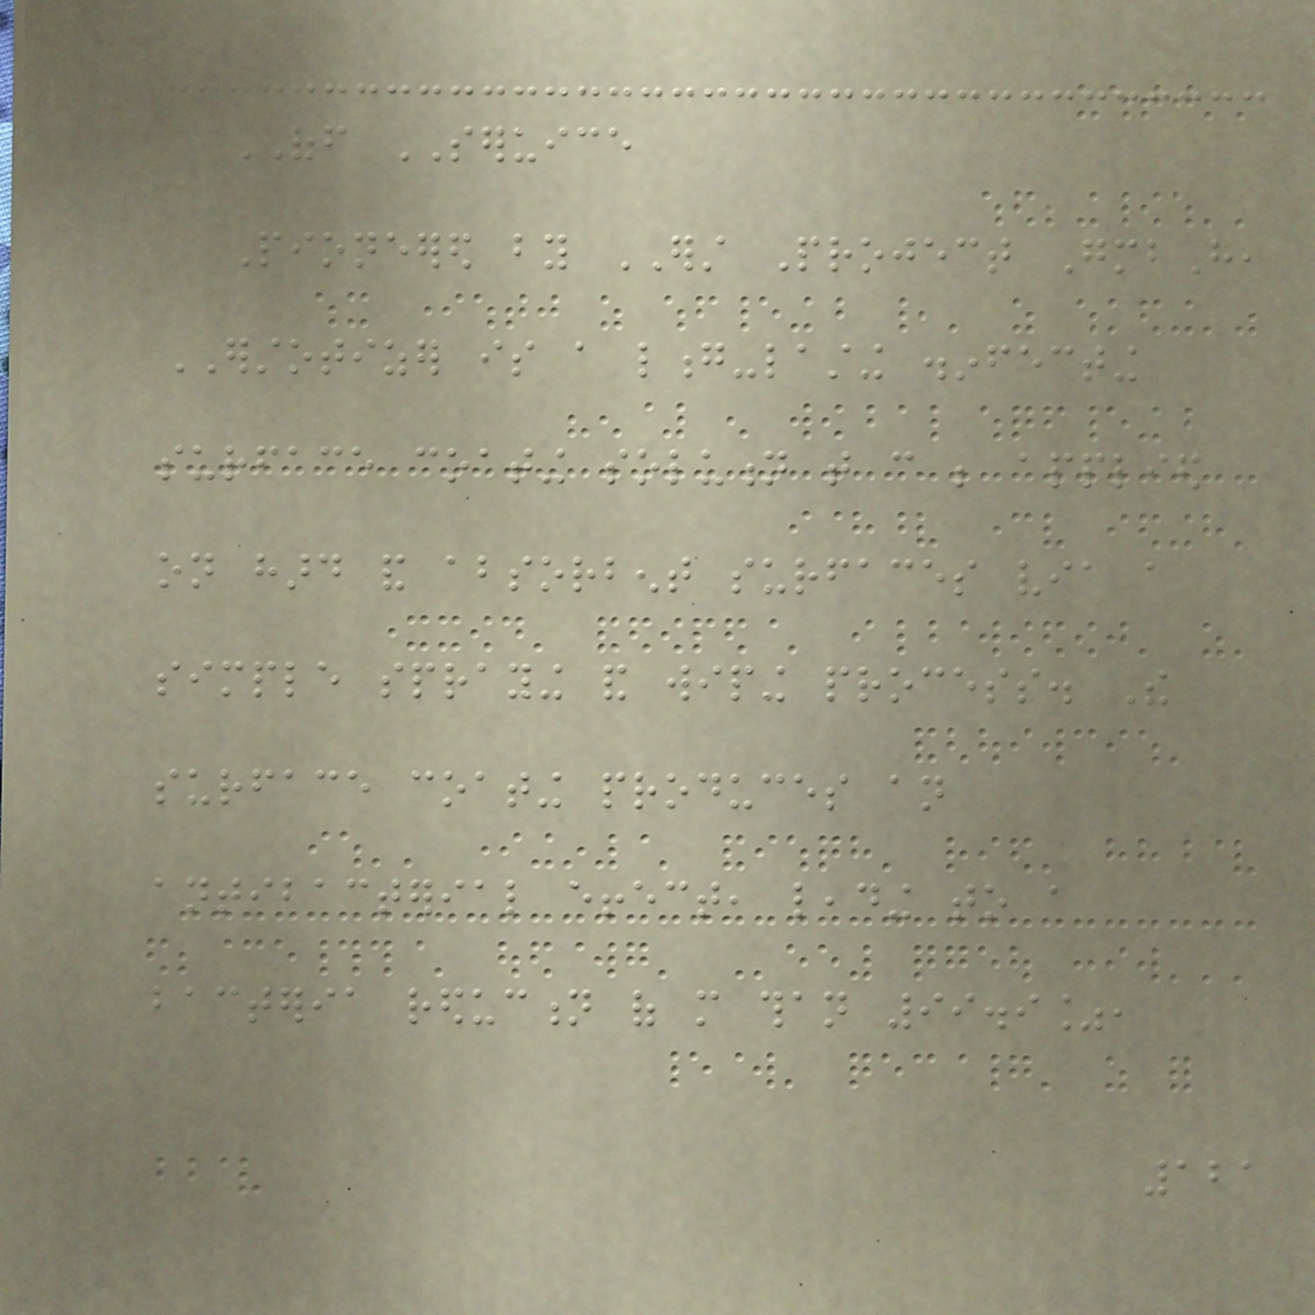OFF SERUICE
Pioneered by ERST Project GmbH,
ERSTOTIZER is a long-lasting disinfecting
surface coating solution that can be applied
on hard and absorbent surfaces via a
simple spraying and wiping process. The
surface coating produces an
antibacterial effect, leading to a
bacteria reduction of more than 99.9%,
121
